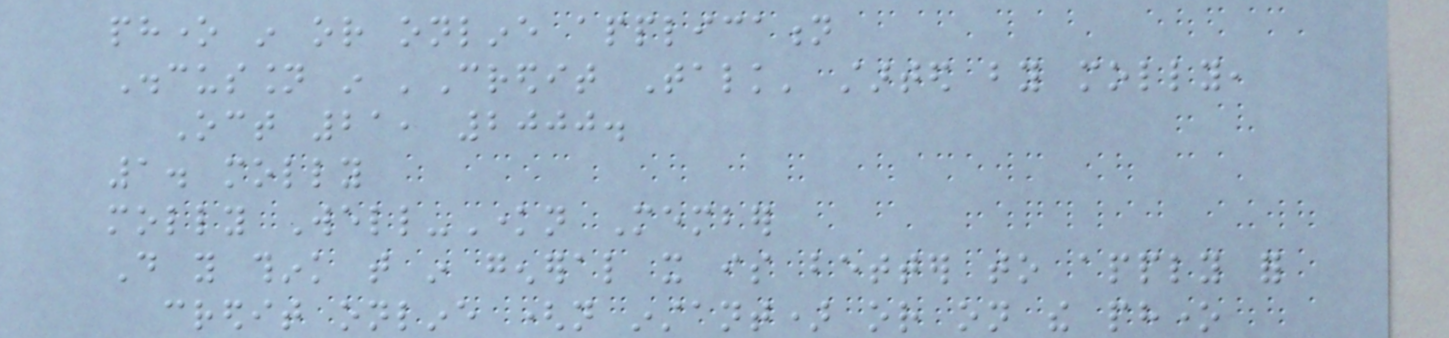phone in or online application
Discussion in 'Credit Talk' started by molly,
Oct 21, 2000.
1. molly
molly Well-Known Member
Do you think that in general it is better to apply for
credit online (not instant) or on the phone
